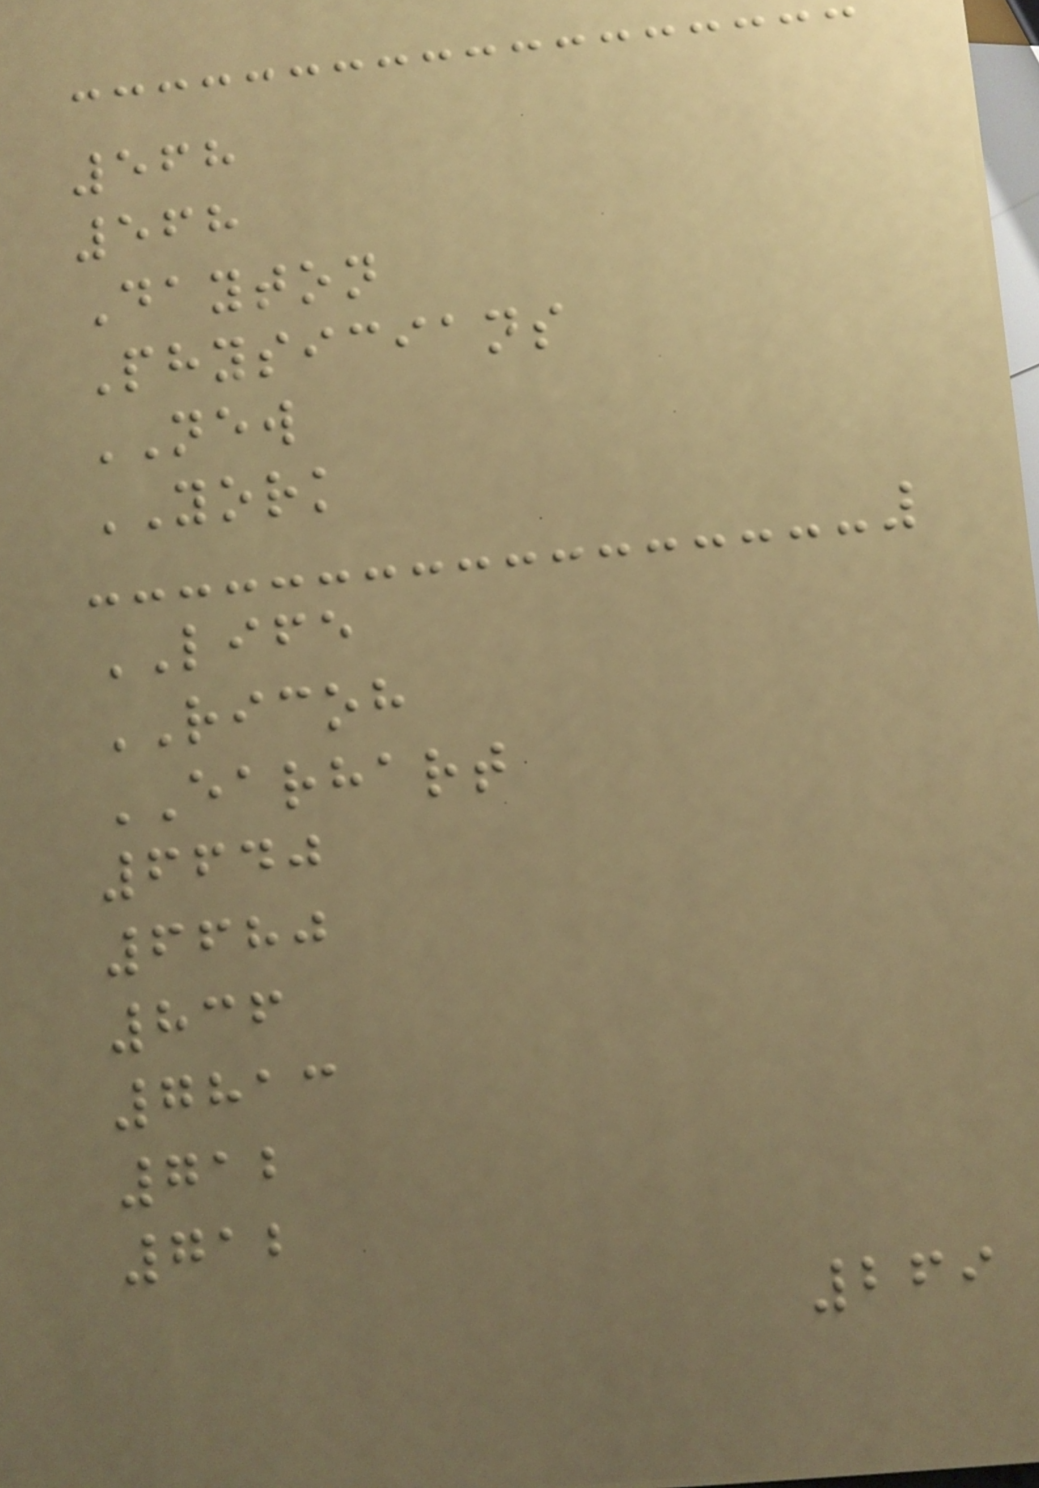568
568
Dayton
Physicians
NEW
YORK
LIFE
RICOH
EARHART
6640
6680
836
7813
712
712
269
